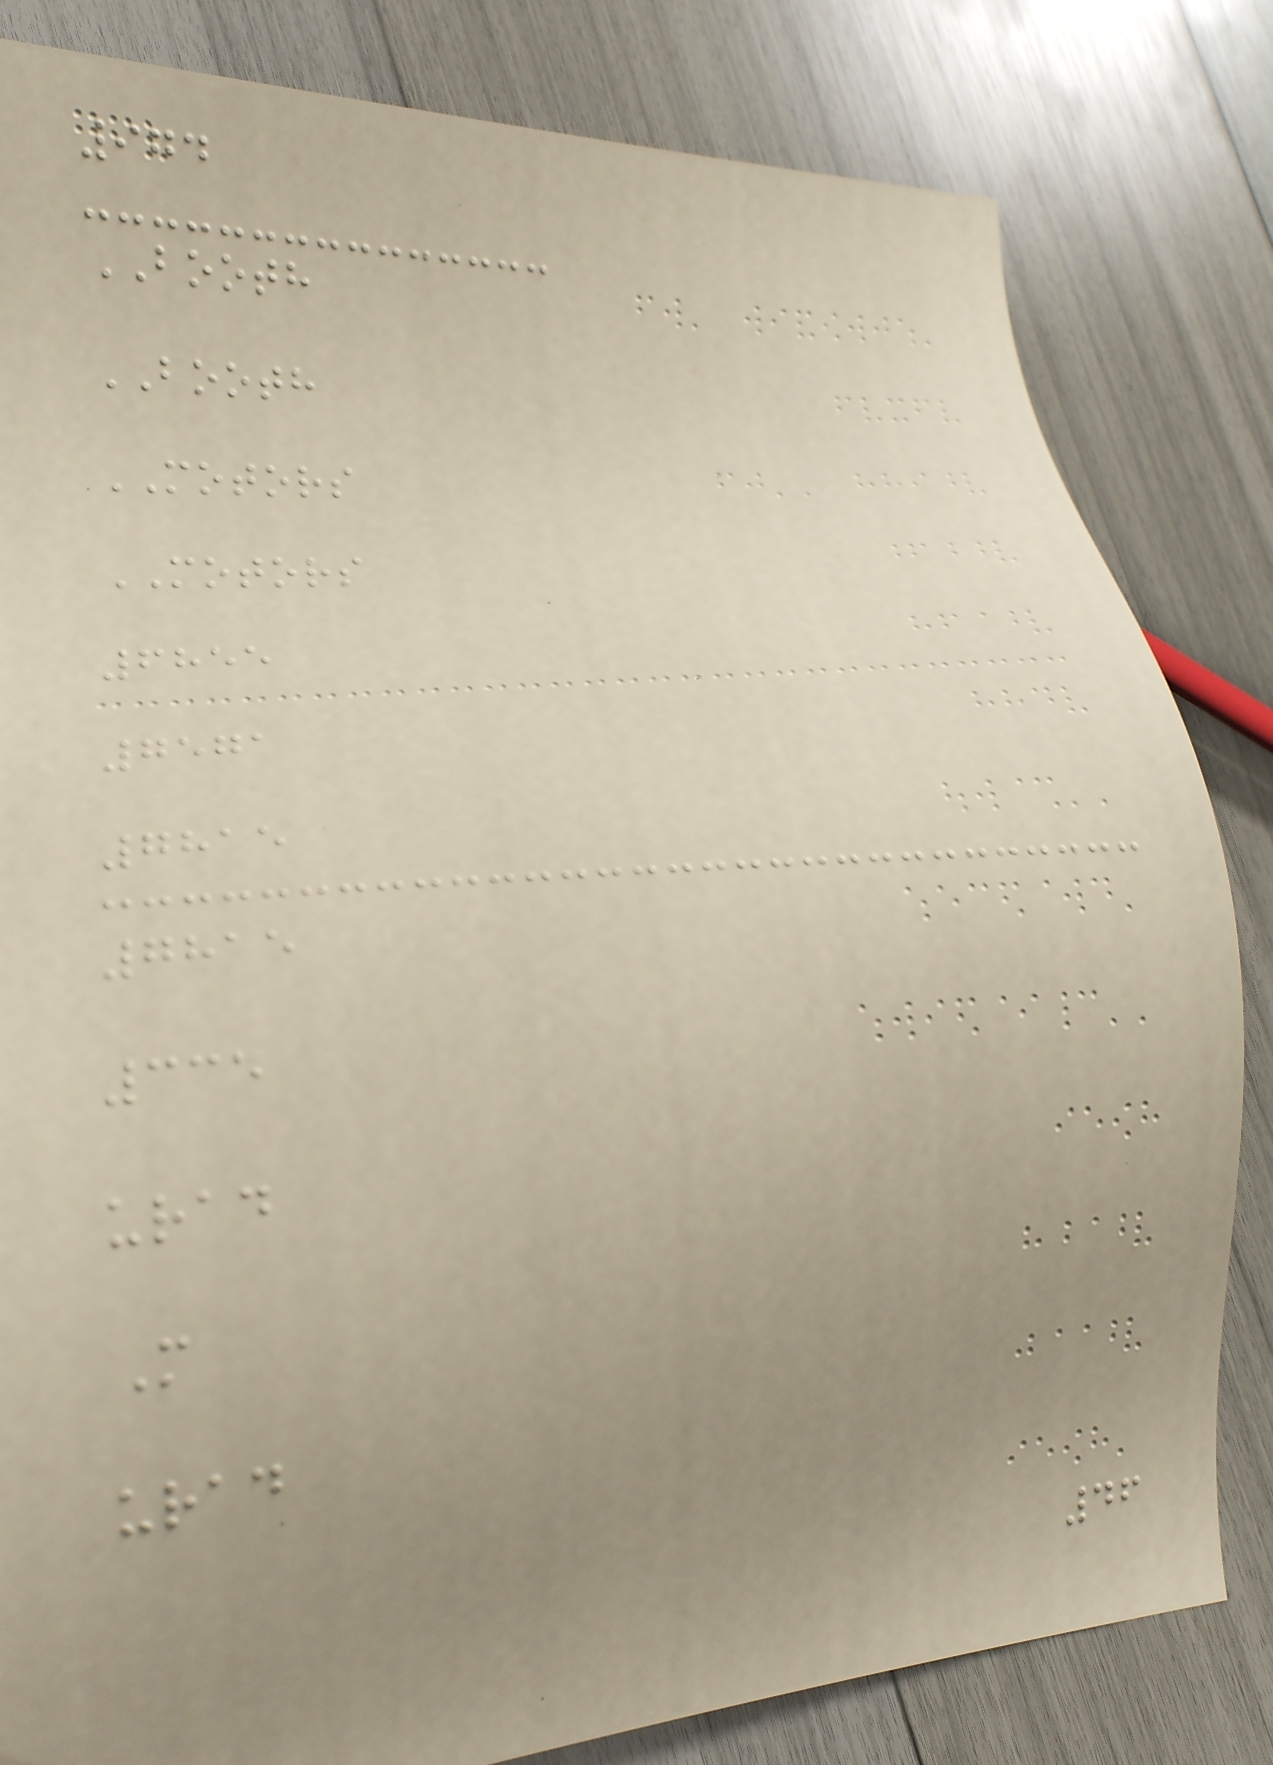974
BOOTH
BOOTH
MOTORS
MOTORS
6855
7571
7815
7815
335
urad
M
urad
46
